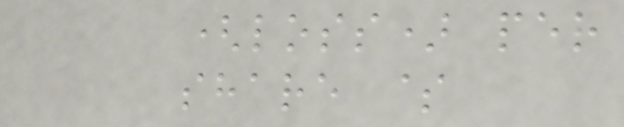(loss) per
share $
